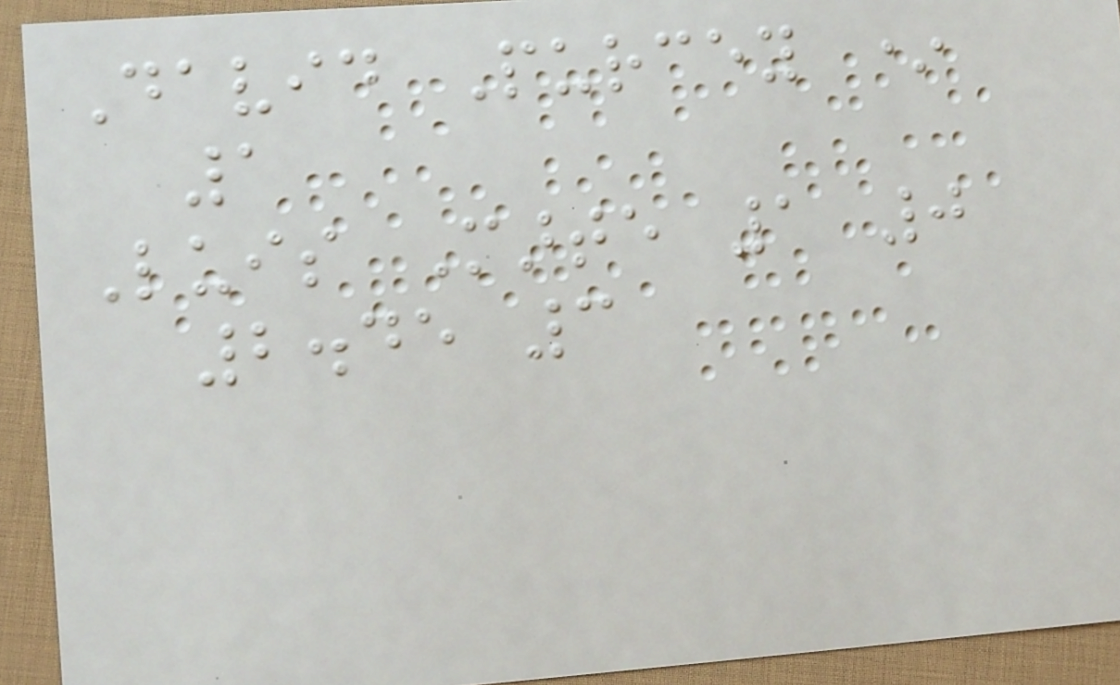David Purcey *
1
Luis Marte 1 0
2.45 3
